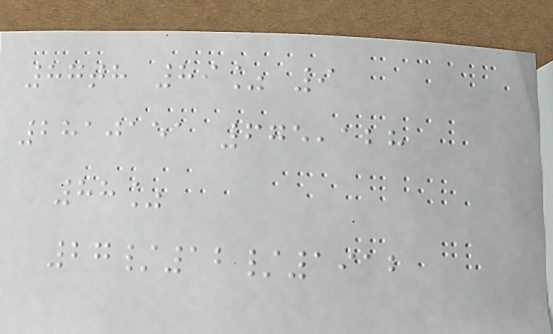87th 89% 9
2810151 675,128
88%
27/12/1912
